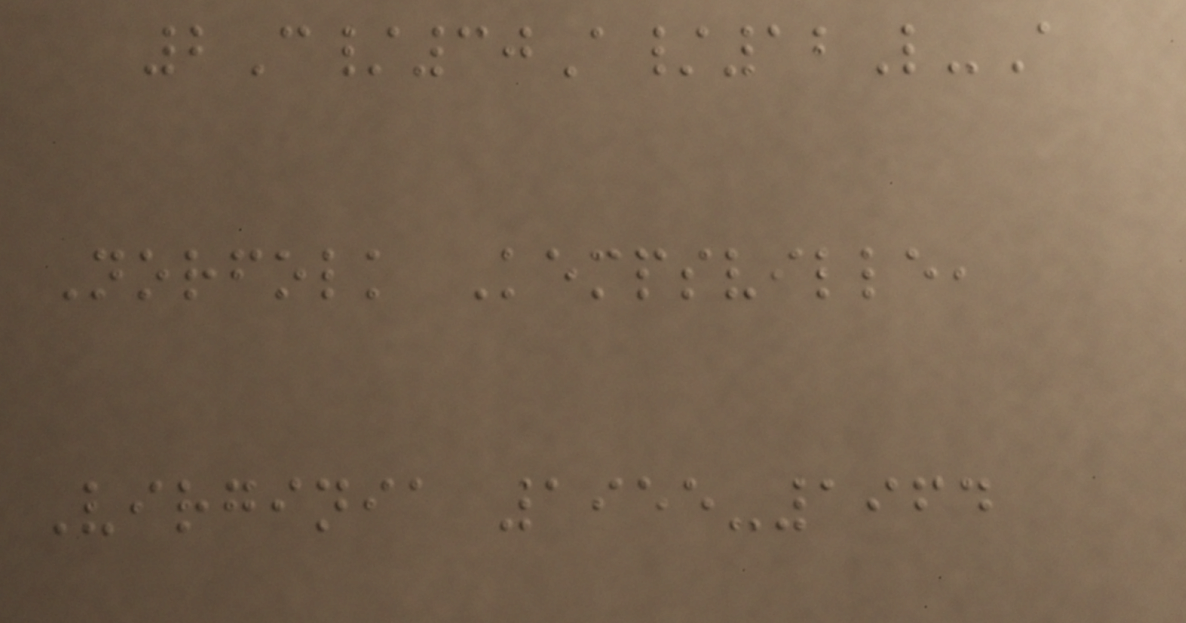2C/30A/12L-A
Norfolk Kempsville,
Virginia 1955-1964
